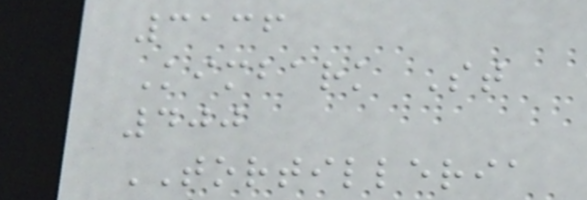3136
Kimbark St
400
TORTILLERIA
